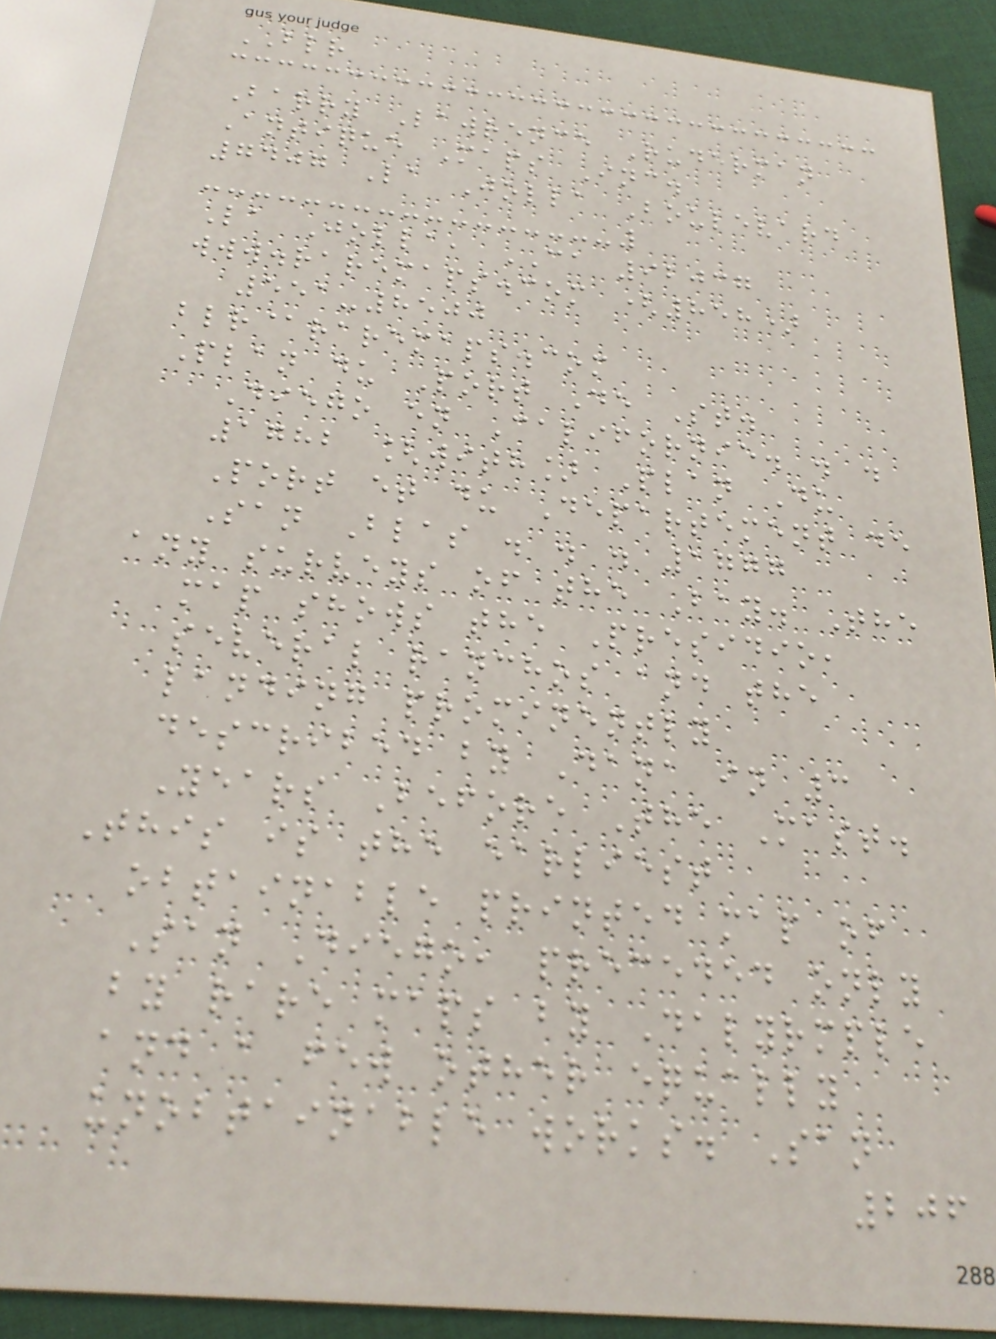BLR
Barry Lawrence Ruderman
Antique Maps Inc.
7407 La Jolla Boulevard
La Jolla, CA 92037
www.raremaps.com (858)
551-8500
blr@raremaps.com
Plan du Port De St.
Diego en Californie. . .
1782 [with] Plan Du
Port et du Departement de
San Blas . . . 1777
any surveys of the Bay. The
map shows the Presidio,
several ranchos and the
landing prominently
described by Dana in 3
Years Before The Mast.
This is the earliest
obtainable printed map of
San Diego, preceded only
by rare maps by Dalyrmple
and a few other equally
unobtainable works. San
206
